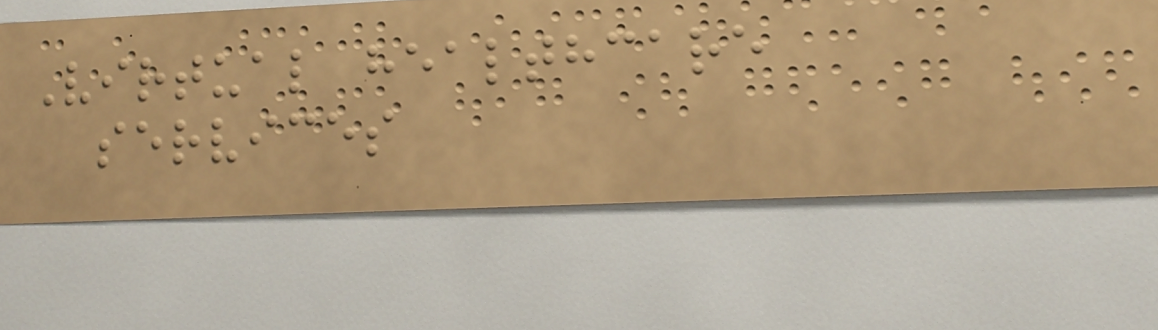Virtual healthcare
services
